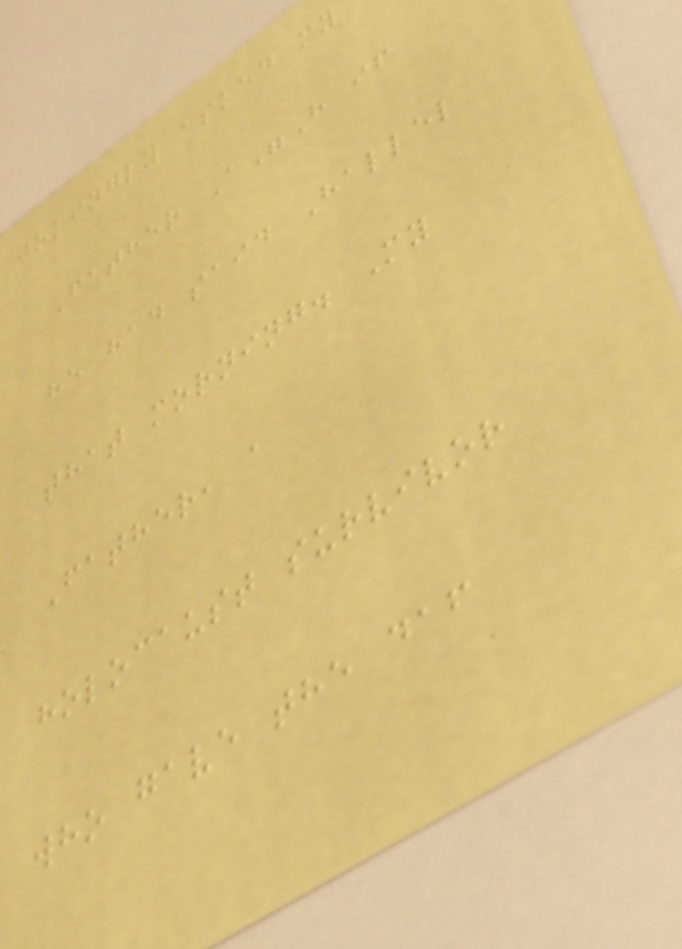jokingly asked my
Father A"H if
he had said Hallel
that morning. My
Father, a
holocaust survivor
who gave the daf
